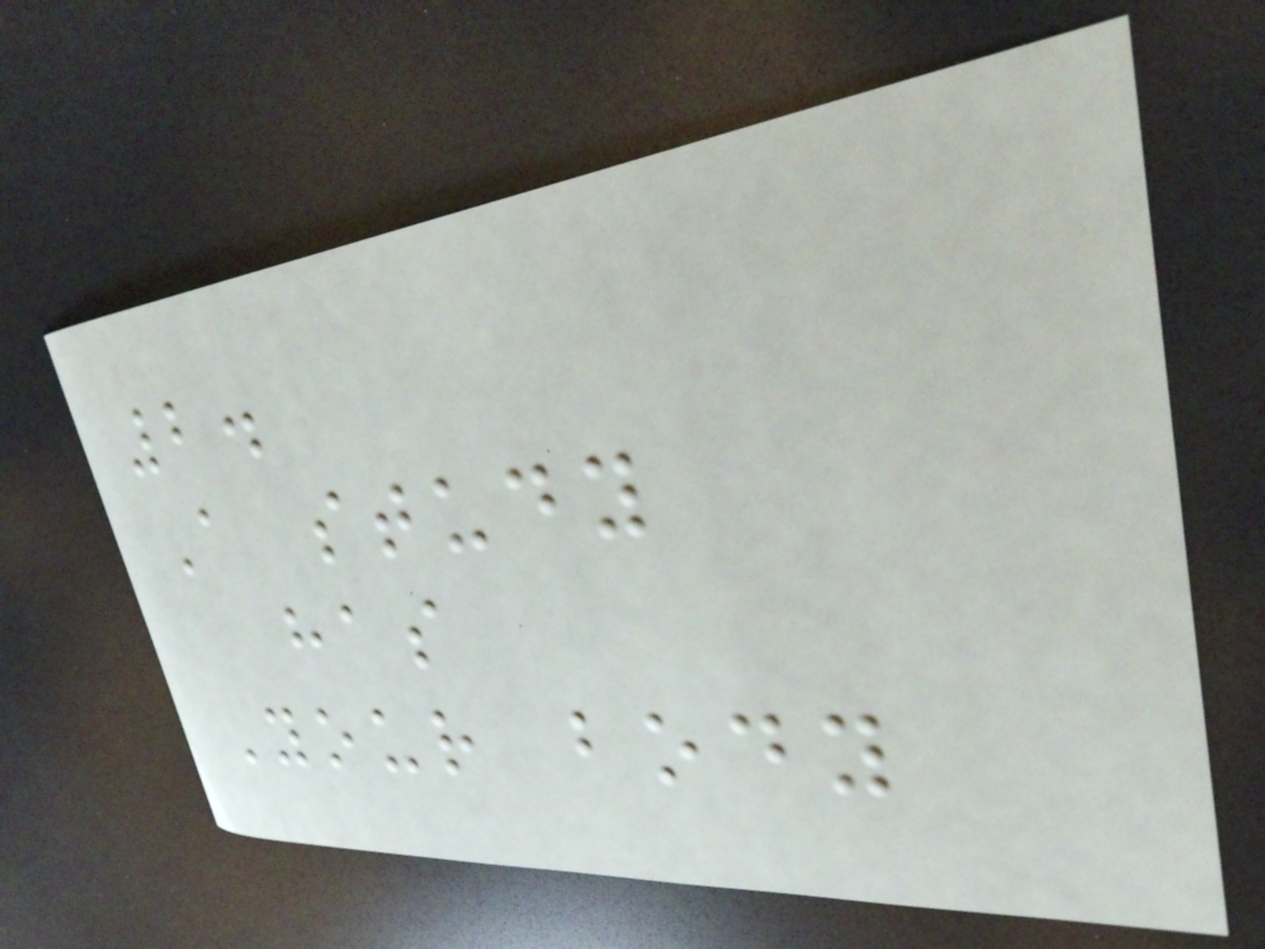2.
A study
has
Your body
